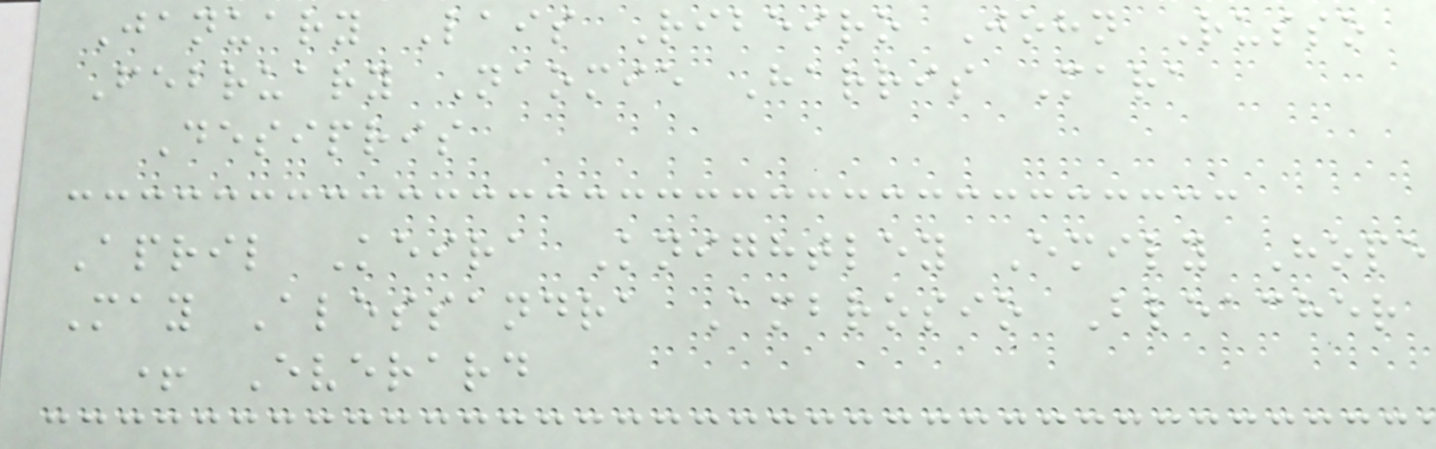January Lais Ribeiro John Russo
February Naomie Harris Mara
Desipris
April Keira Knightley Emily Hope
May Alessandra Ambrosio Bleacher
+ Everard
